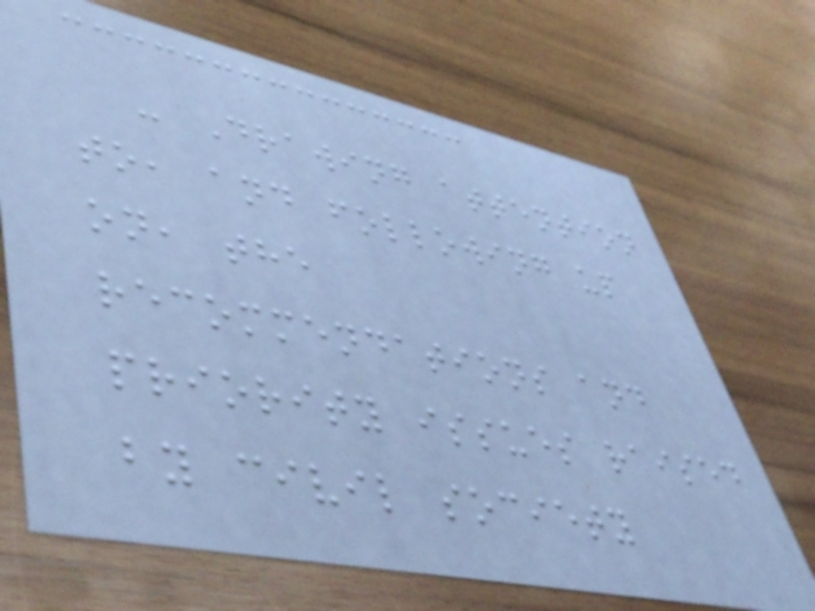- Drawing attention
to, and following up
on, the
recommendations and
priority issues raised
by civil society
